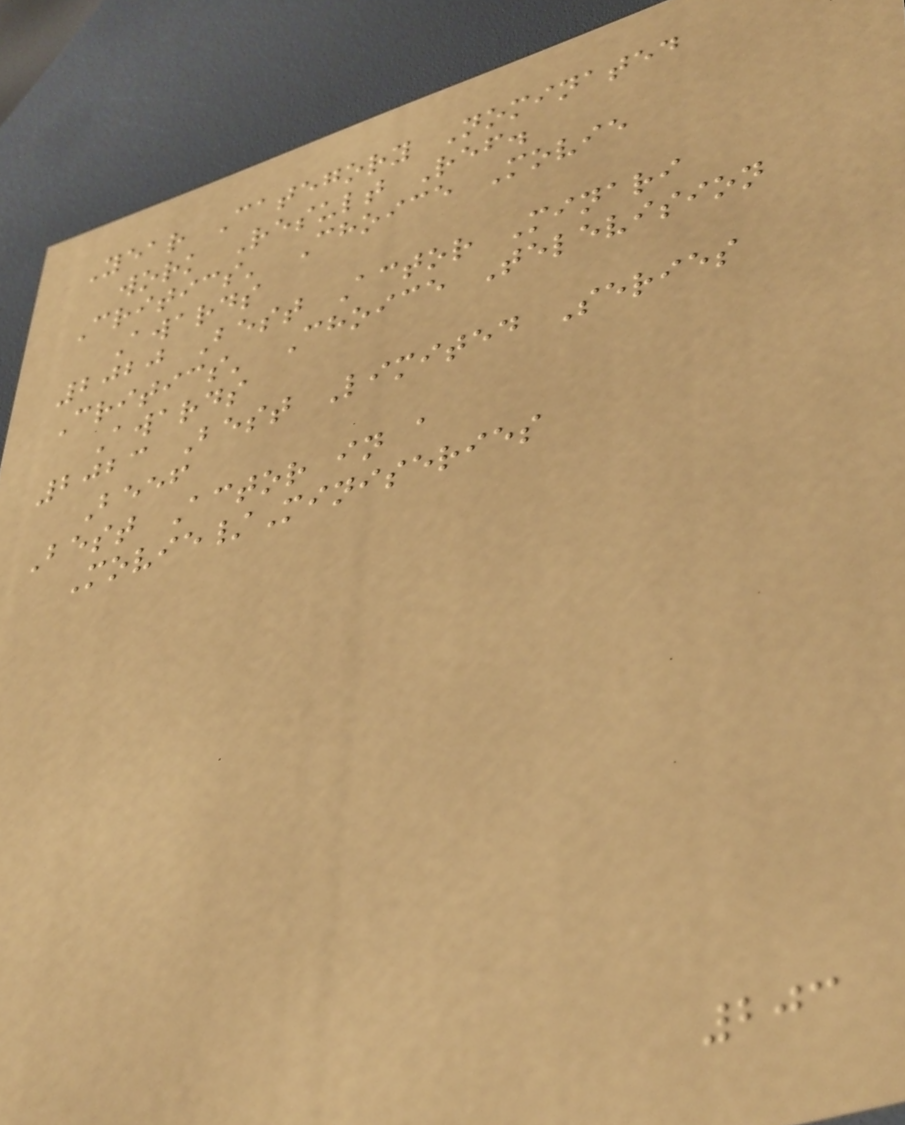Year Category Nominated
work Result Ref.
Critics' Choice Movie
Awards
2020 Best Actor Minari
Critics' Choice Television
Awards
2023 Best Limited Series
Beef
Best Actor in a
Movie/Miniseries
203
